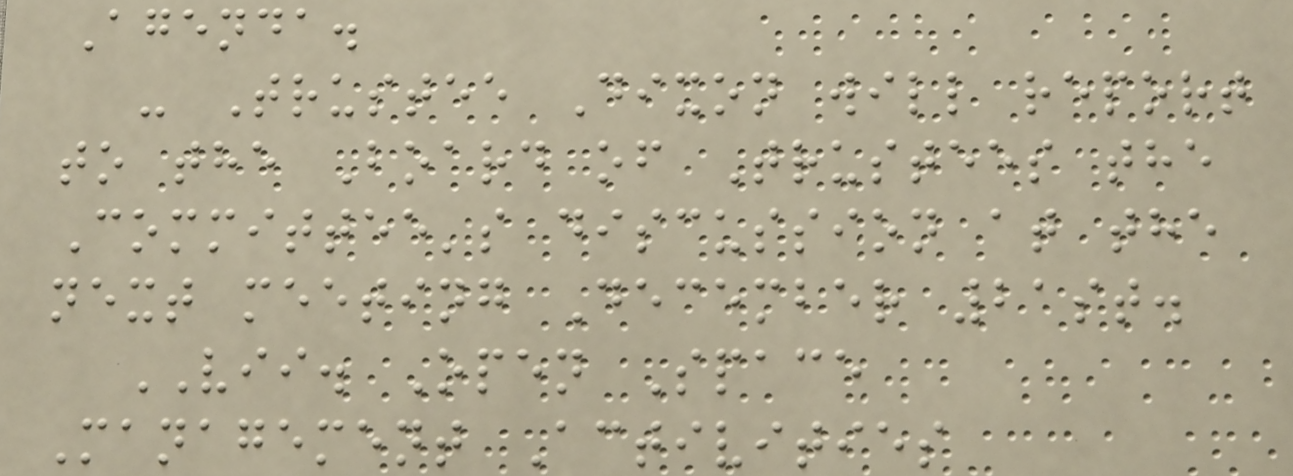Agenda.
- Trustee Dixon will report
to the Board of Trustees the
Committee's discussion at the
next meeting December 21st.
VII. Open Space
Management Activities
